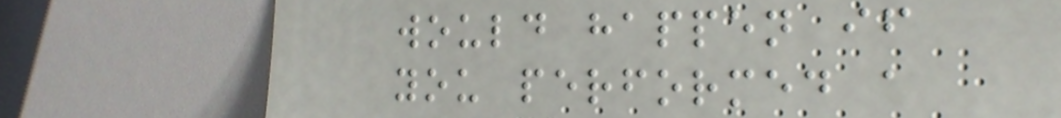would happen if
you performed a
